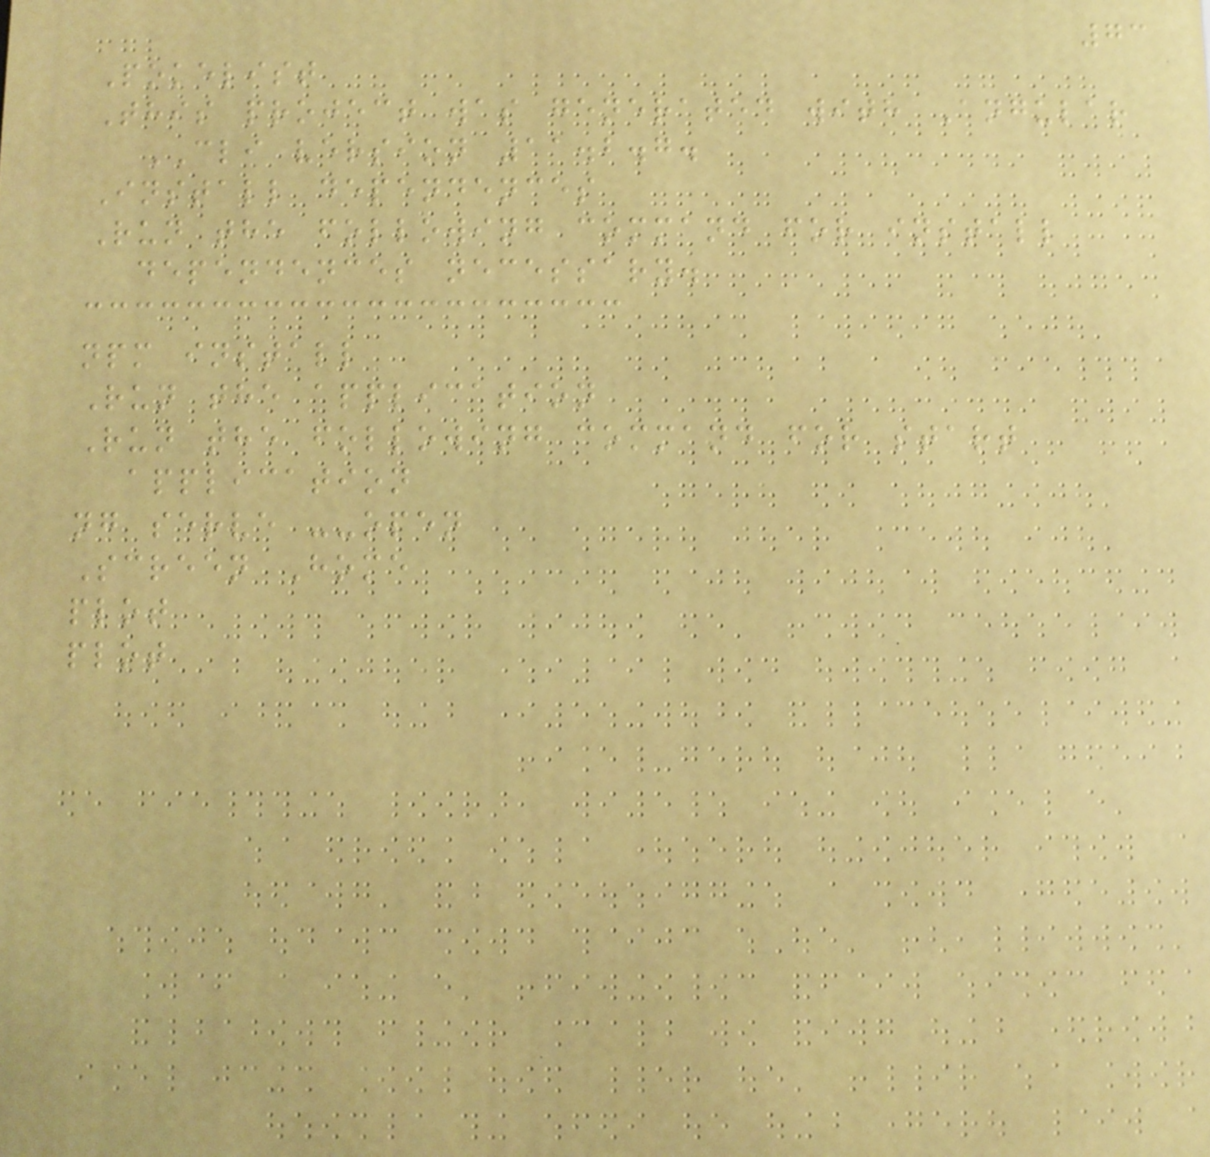73
Pokelist
This project was generated with Angular
CLI version 11.2.7.
Install dependences
Run the following command for install
dependences necessary.
npm install
Run the application
Run the following command for start
application
ng serve --open
Screen Home
plot
plot
